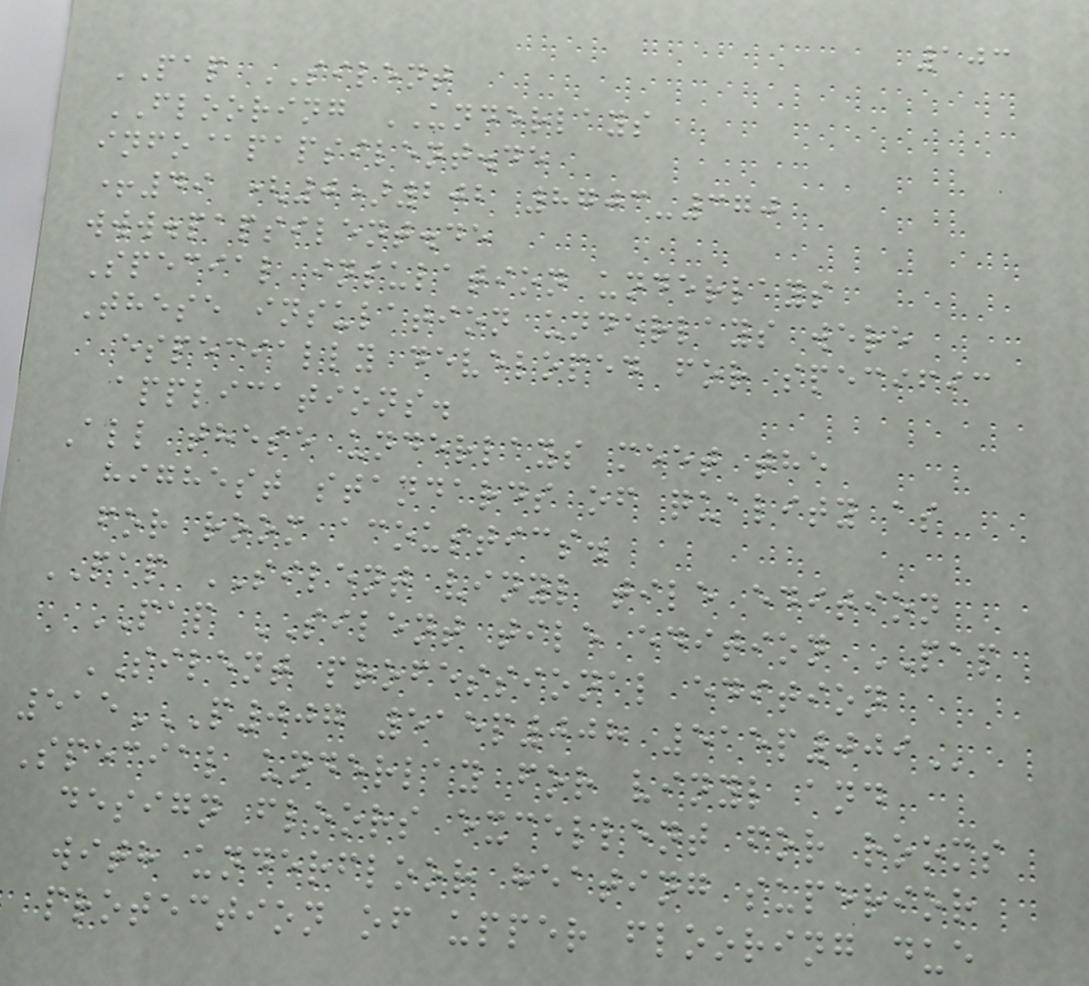103
PAP SILENT
FLOORING UNDERLAYS
info@papsilent.de
+49 (0)202 8703-370
www.papsilent.de
Special insulation underlays
These insulation underlays were
especially developed for specific
applications.
All these underlays meet the
highest standards of quality as
for room acoustics.
PAP SILENT vinyl tile edition
PAP SILENT tile edition PAP
SILENT professional edition
515P007 515P008 515P009
Special underlay for vinyl and
design floors excellent for rooms
with underfloor heating superior
protection of upper flooring due
